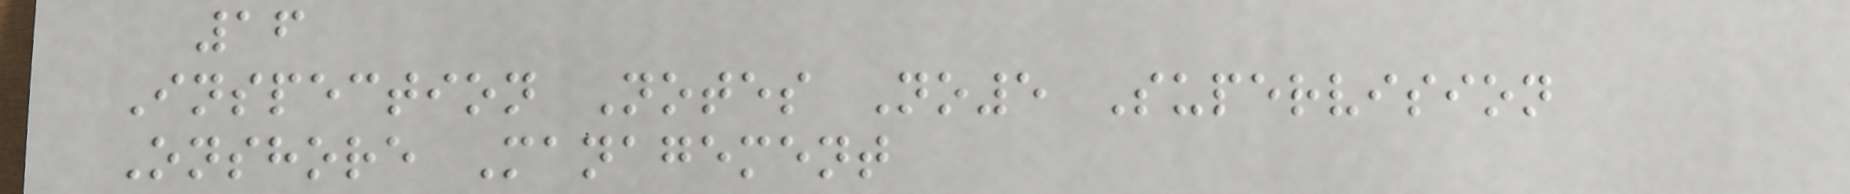16
Inspection Notes No5 Supervision
Onshore Management
